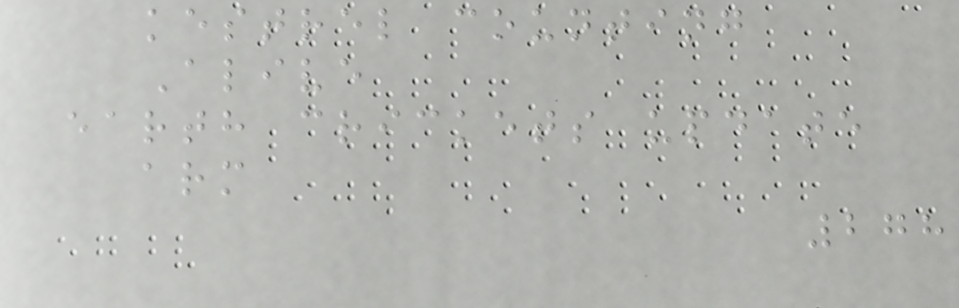kestrel counting
Alive
earth crickets update
arm
278
